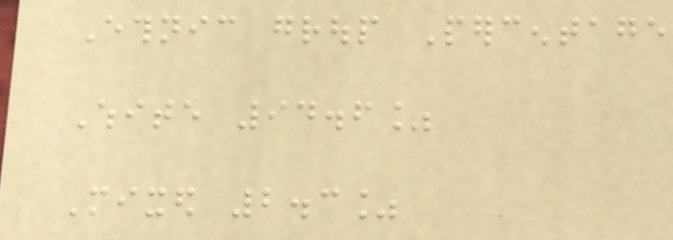Ethnic group Percentage
White 94.6%
Mixed 2.3%
